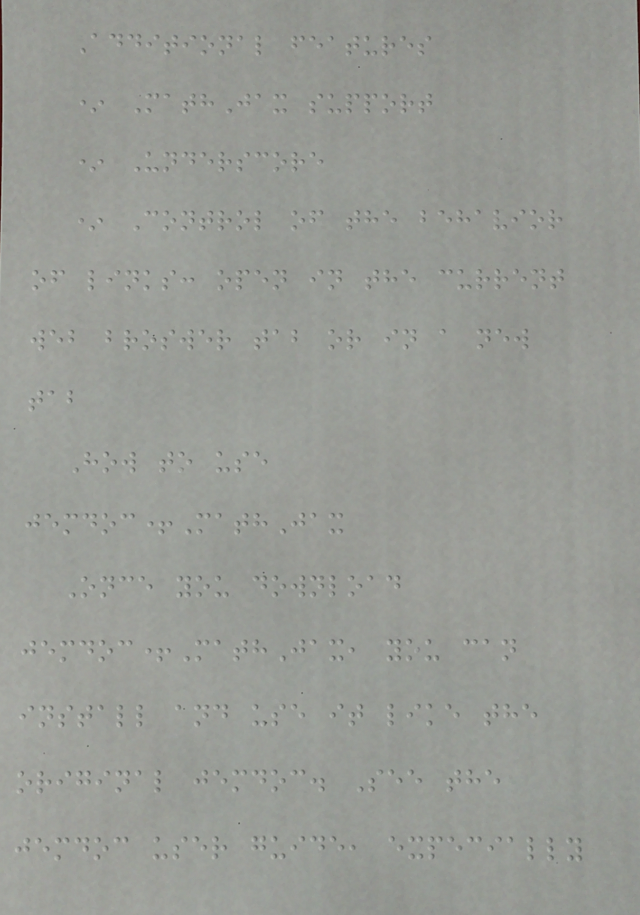Additional features
* MathJax support
* Underscore
* Control of the behavior
of links: open in the current
web broswer tab or in a new
tab
How to use
jemdoc+MathJax
Once you download
jemdoc+MathJax, you can
install and use it like the
original jemdoc. See the
jemdoc user guide, expecially
